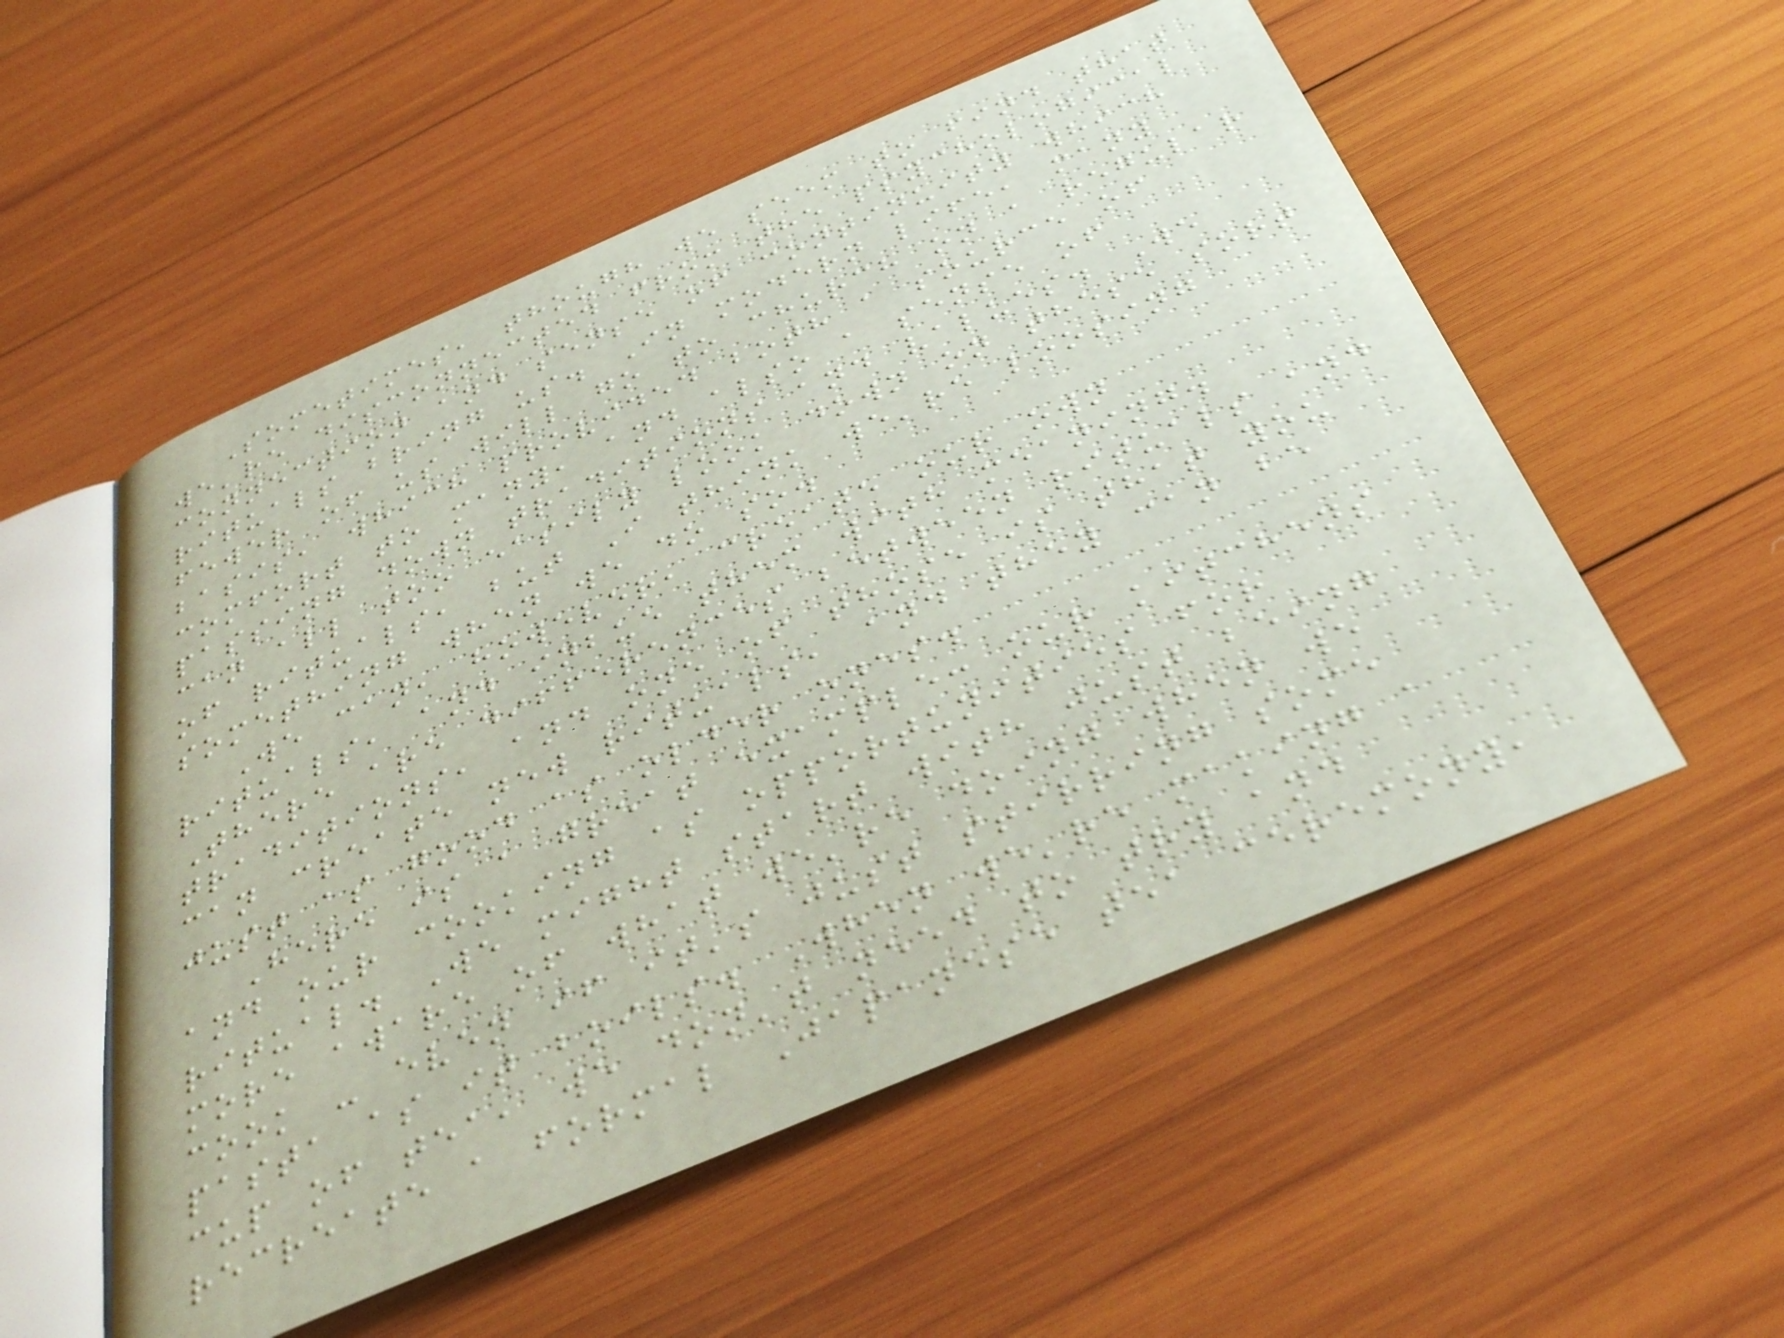Sometimes, though we seem to find that
we're disconnected from the psychological
connection and sense of continuity which
rituals bring us. In modern life, many
fewer of us will go to church on a regular
basis, which provided both a source of
comfort to many, and also a sense of
passing down traditions and values. We
can all too easily look down on these sort
of rituals, but I think we're loosing
something when we do so.
We can, however, create our own
rituals, and inbue them with meaning.
There are differences between rituals and
traditions, and one of those is that you
can create new rituals, and they can be
just as good as older ones.
Here is a great example: our kitchens
and our cooking as opportunities for
ritual. We might start with just being
more aware of what we're doing when we
cook - even if it's just stirring some
pasta as it boils. When we're making a
cup of tea, we don't need to try and
recreate a formal Japanese tea ceremony,
